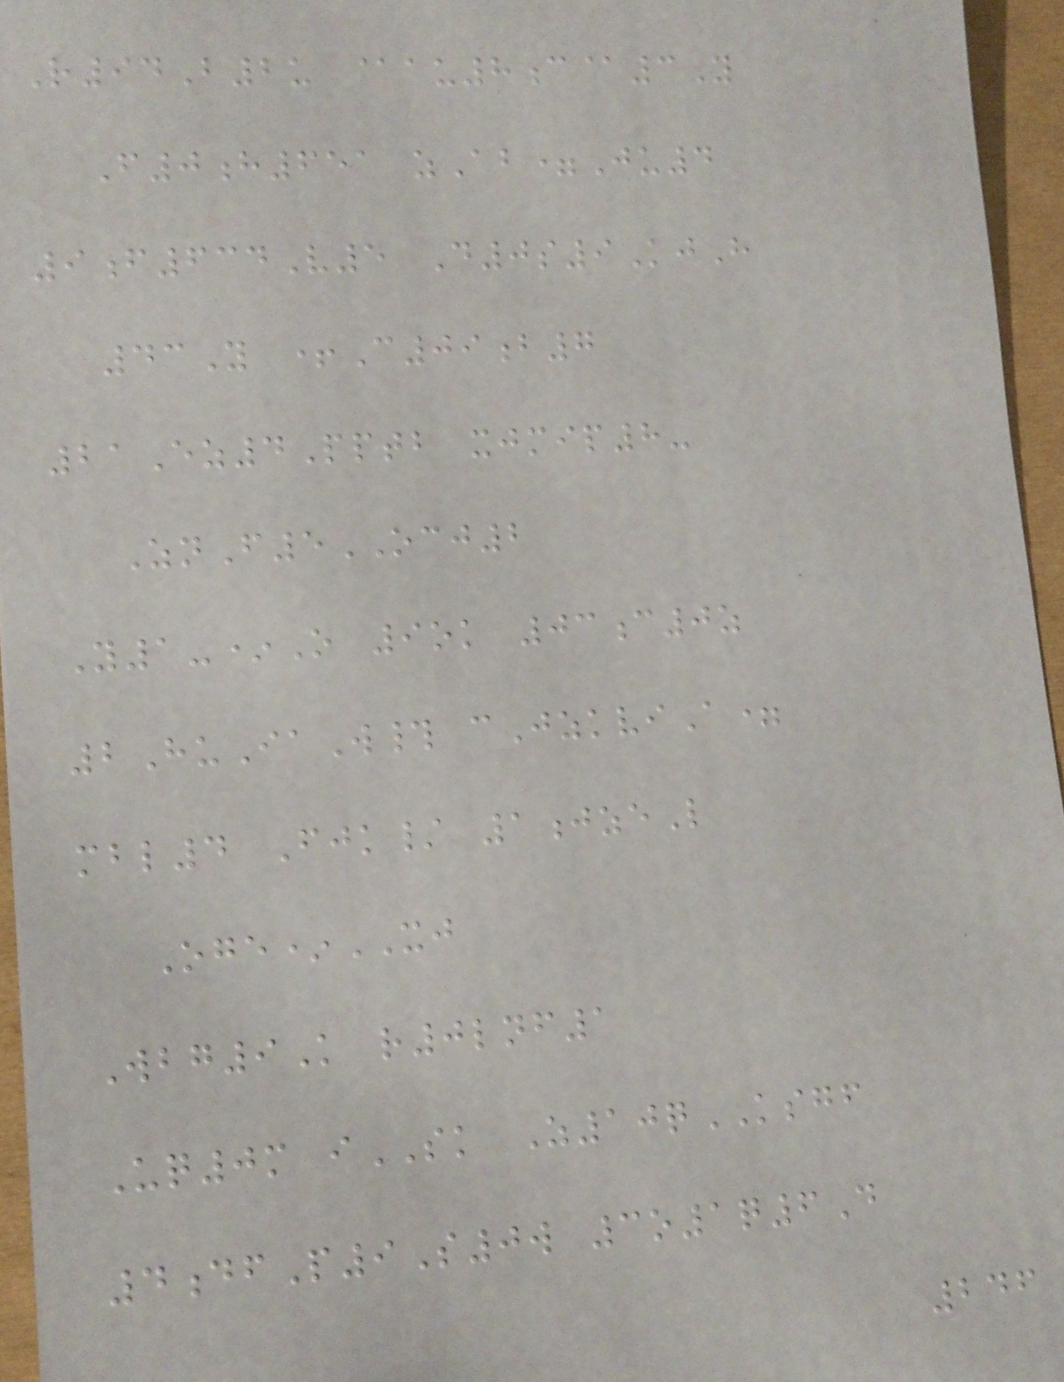R94B2u @au8c@3Y
F0h651 zAb=Ju4
9f634V5 D0s9KjH
43Y +C09b7
21Ez4Pptb xjmip8-
ZnF5OCJ2
Y1-*O 9ok 03c0z
2HuIaW# cJzkviA=
mbl4 Fjk/ 1jzeL
Oge*XJ
Wbg9K r0lnf1
Uq0m iSK Z10qKSGF
4dfP9S0w 3o1q6D
246
